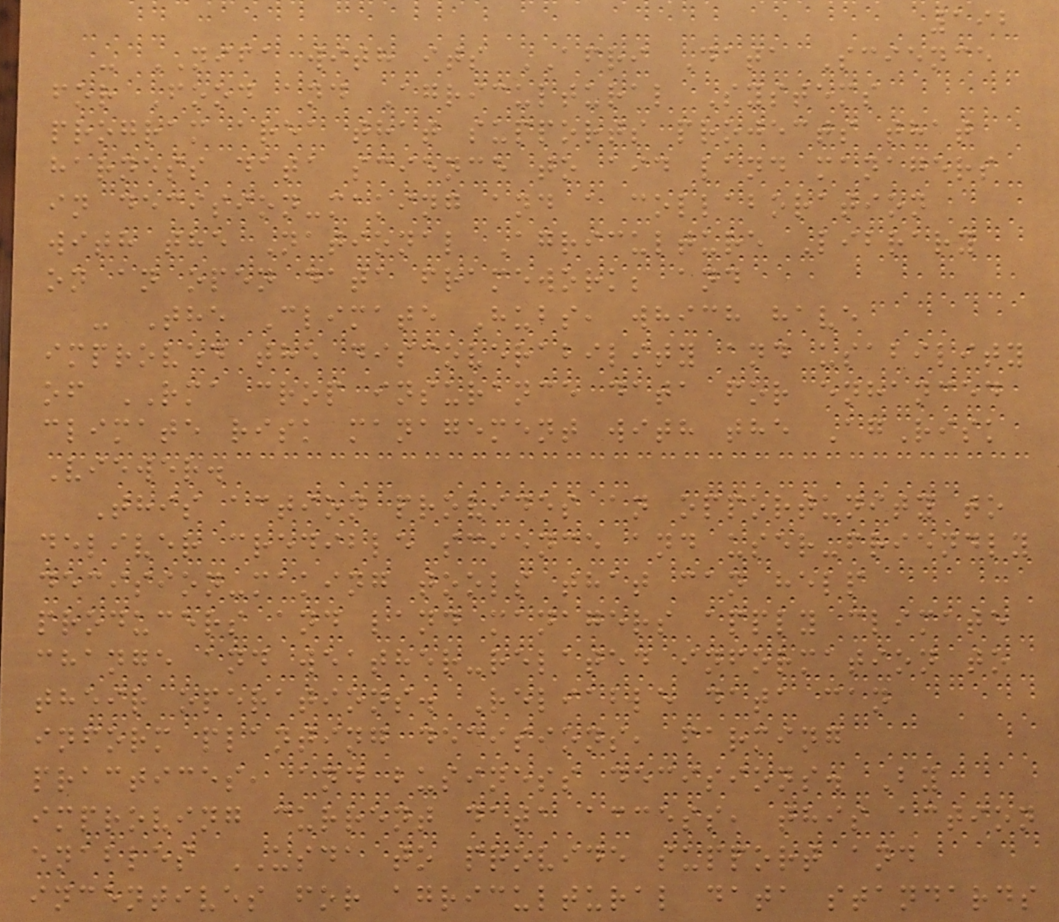192
- NIFA with its AFRI Data Science
for Food and Agricultural Systems
program area that supports projects that
harness data science to aid land managers
in decision-making and a collaboration
with the National Agriculture Library
on an open data framework; and
- The Climate Hubs, which have
improved the discoverability and usability
of RMA crop insurance data for enhanced
climate risk management with the AgRisk
Viewer.
This action provides an opportunity to
deliver credible science and user-friendly
decision-making tools that can help
producers and land managers apply climate
change and weather-related information to
their operations. Reliable data can
inform planting decisions, farming
practices, and business decisions. By
improving current data access, this action
enables USDA to provide support and
incentives for agricultural data standards
